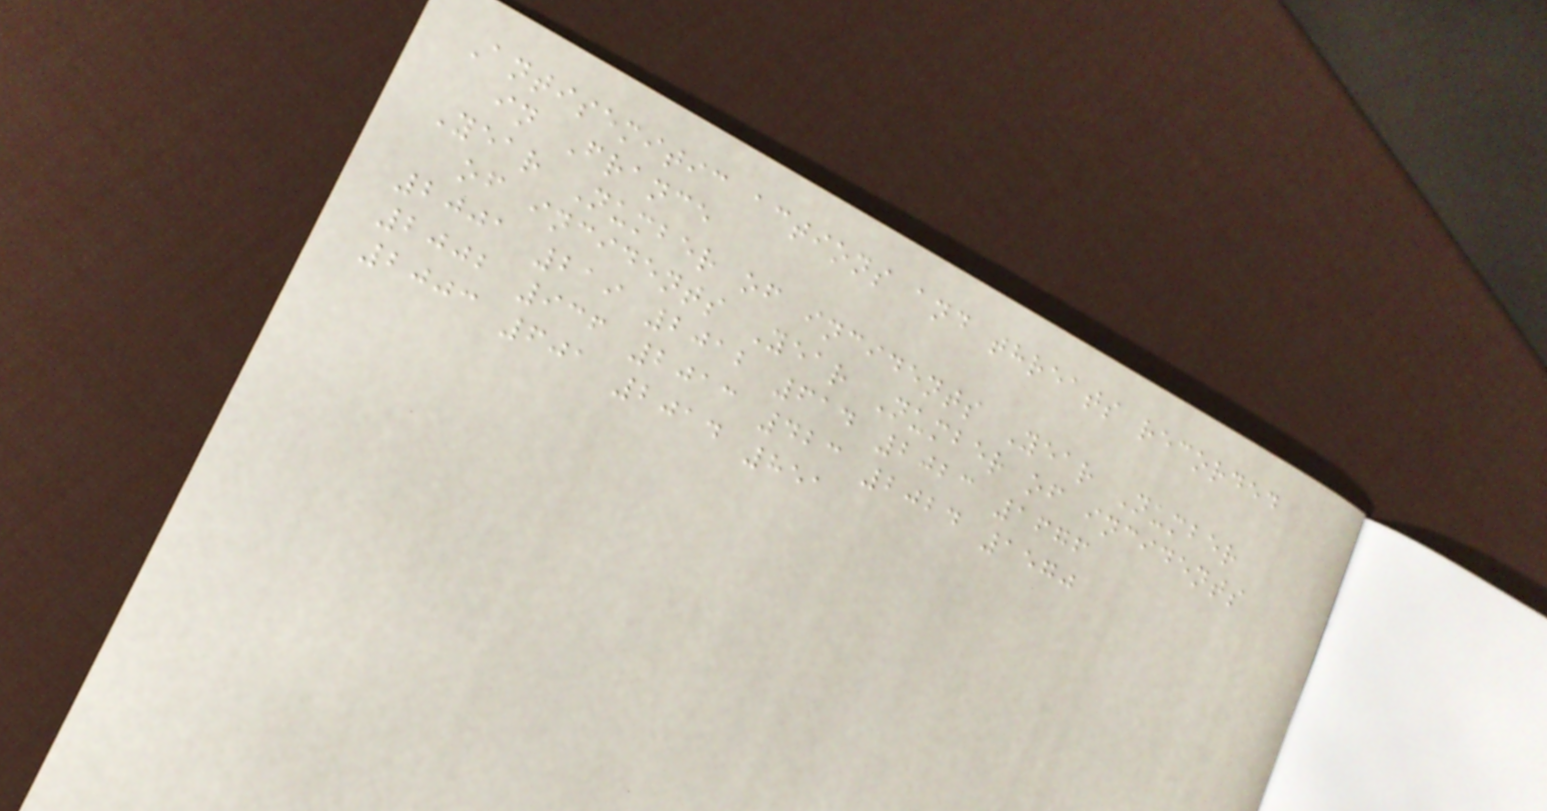Antisemitic actions and threats recorded
in France
Year Number of incidents Year Number
of incidents Year Number of incidents
2001 219 2012 614 2023 1676
2002 936 2013 423 2024 1570
2003 601 2014 851
